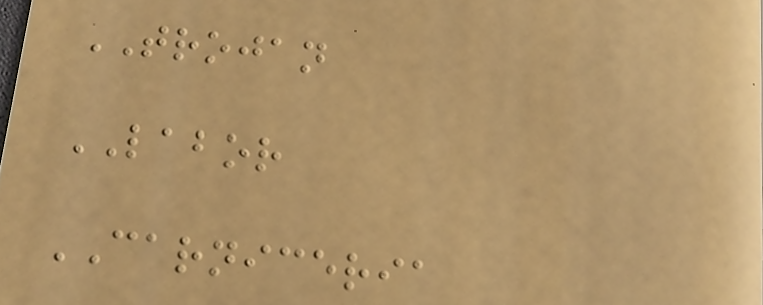TROJAN
LABOR
CARNICERIA
